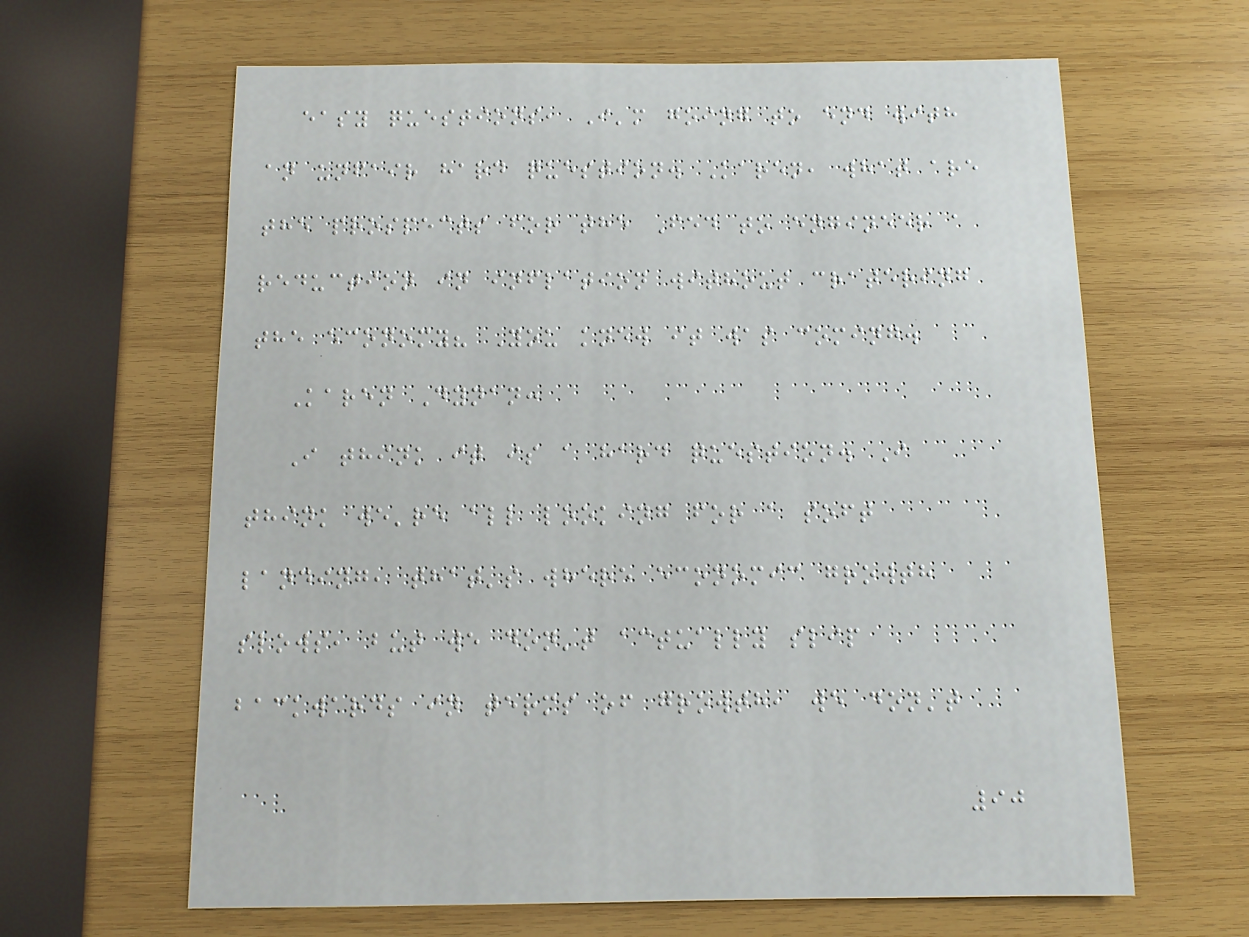easy questions, I'm going to end with
an unfair hard question. Karen, what are
the prospects for the Fed to engineer a
reduction in inflation without cratering
the economy? You knew it was coming.
Karen Dynan:
I think it is a hard question. I
think we're all looking for a soft
landing, that's where economic growth
slows, but we don't actually slip
backwards in terms of growth, we don't
90
